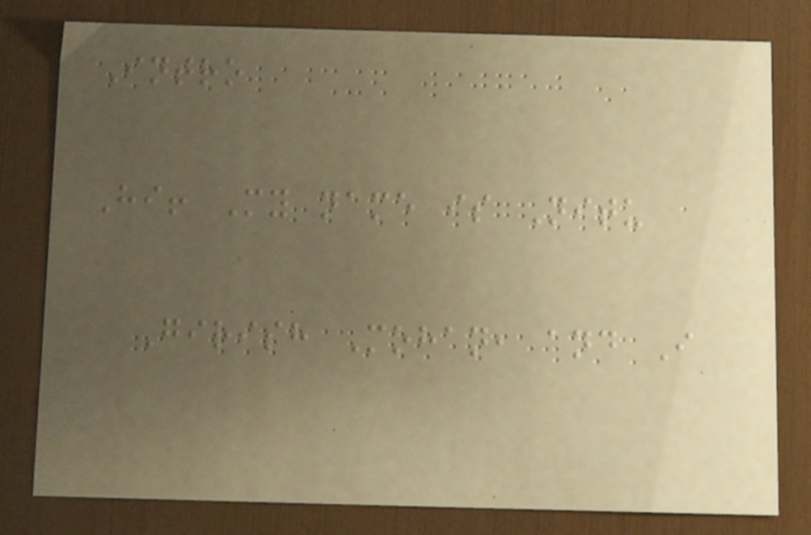Intro
Hi! My name is Nitu
Girish Mohan, and I
